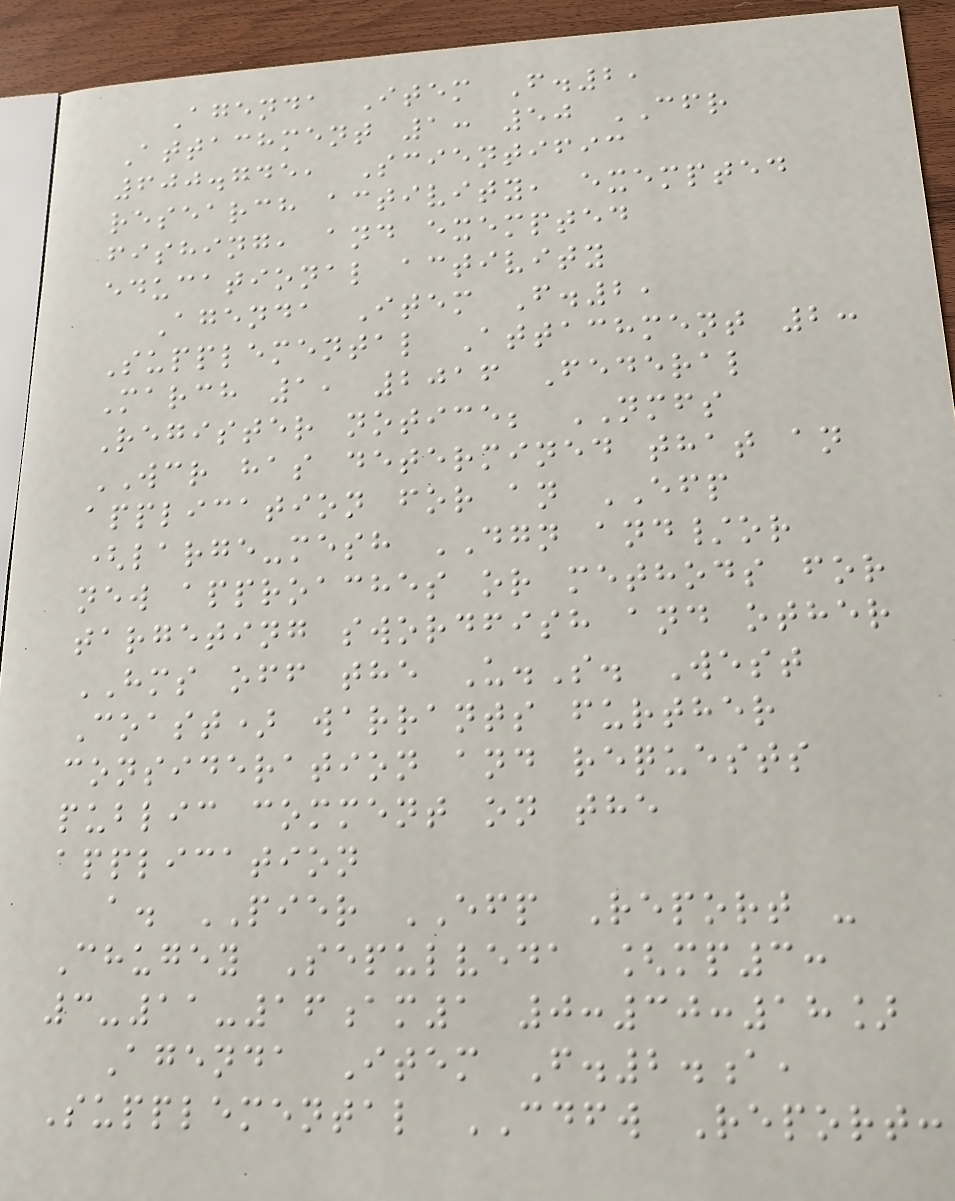Agenda Item F.2,
Attachment 1: 50 CFR
600.745, Scientific
research activity, exempted
fishing, and exempted
educational activity
Agenda Item F.2,
Supplemental Attachment 2:
March 1, 2016 Federal
Register notice; NMFS
WCR has determined that an
application for an EFP
(large-mesh DGN and/or
new approaches or methods for
targeting swordfish and other
HMS off the U.S. West
Coast) warrants further
consideration and requests
public comment on the
application
a. PIER EFP Report -
Chugey Sepulveda [mp3:
3-11-16am1 0:30:18]
Agenda Item F.2.a,
Supplemental CDFW Report:
